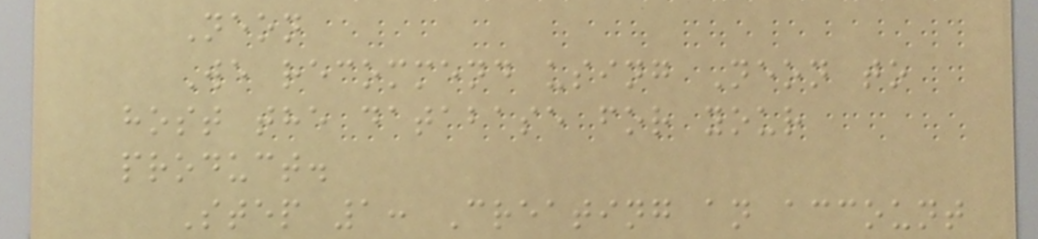Neon
We recommend using Neon to
host the database for your
product.
Step 1: Creating an account
